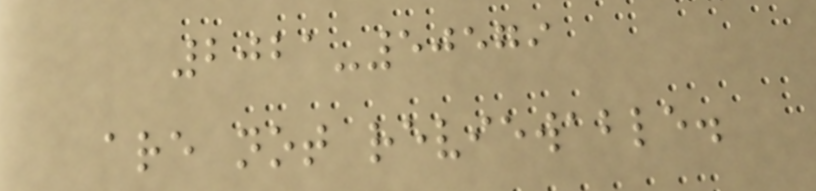2021-50579
are not reviewable.
